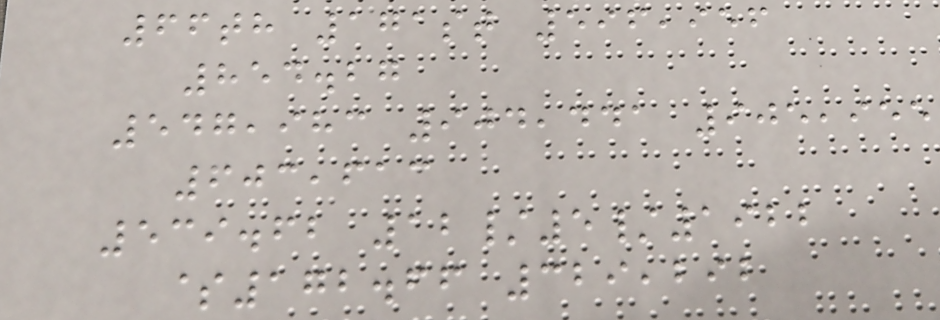66th 171st 596,956
854.27
547,983 904,441 905,955
603,613
539.62 12/5/1922
$172.66 329,292
